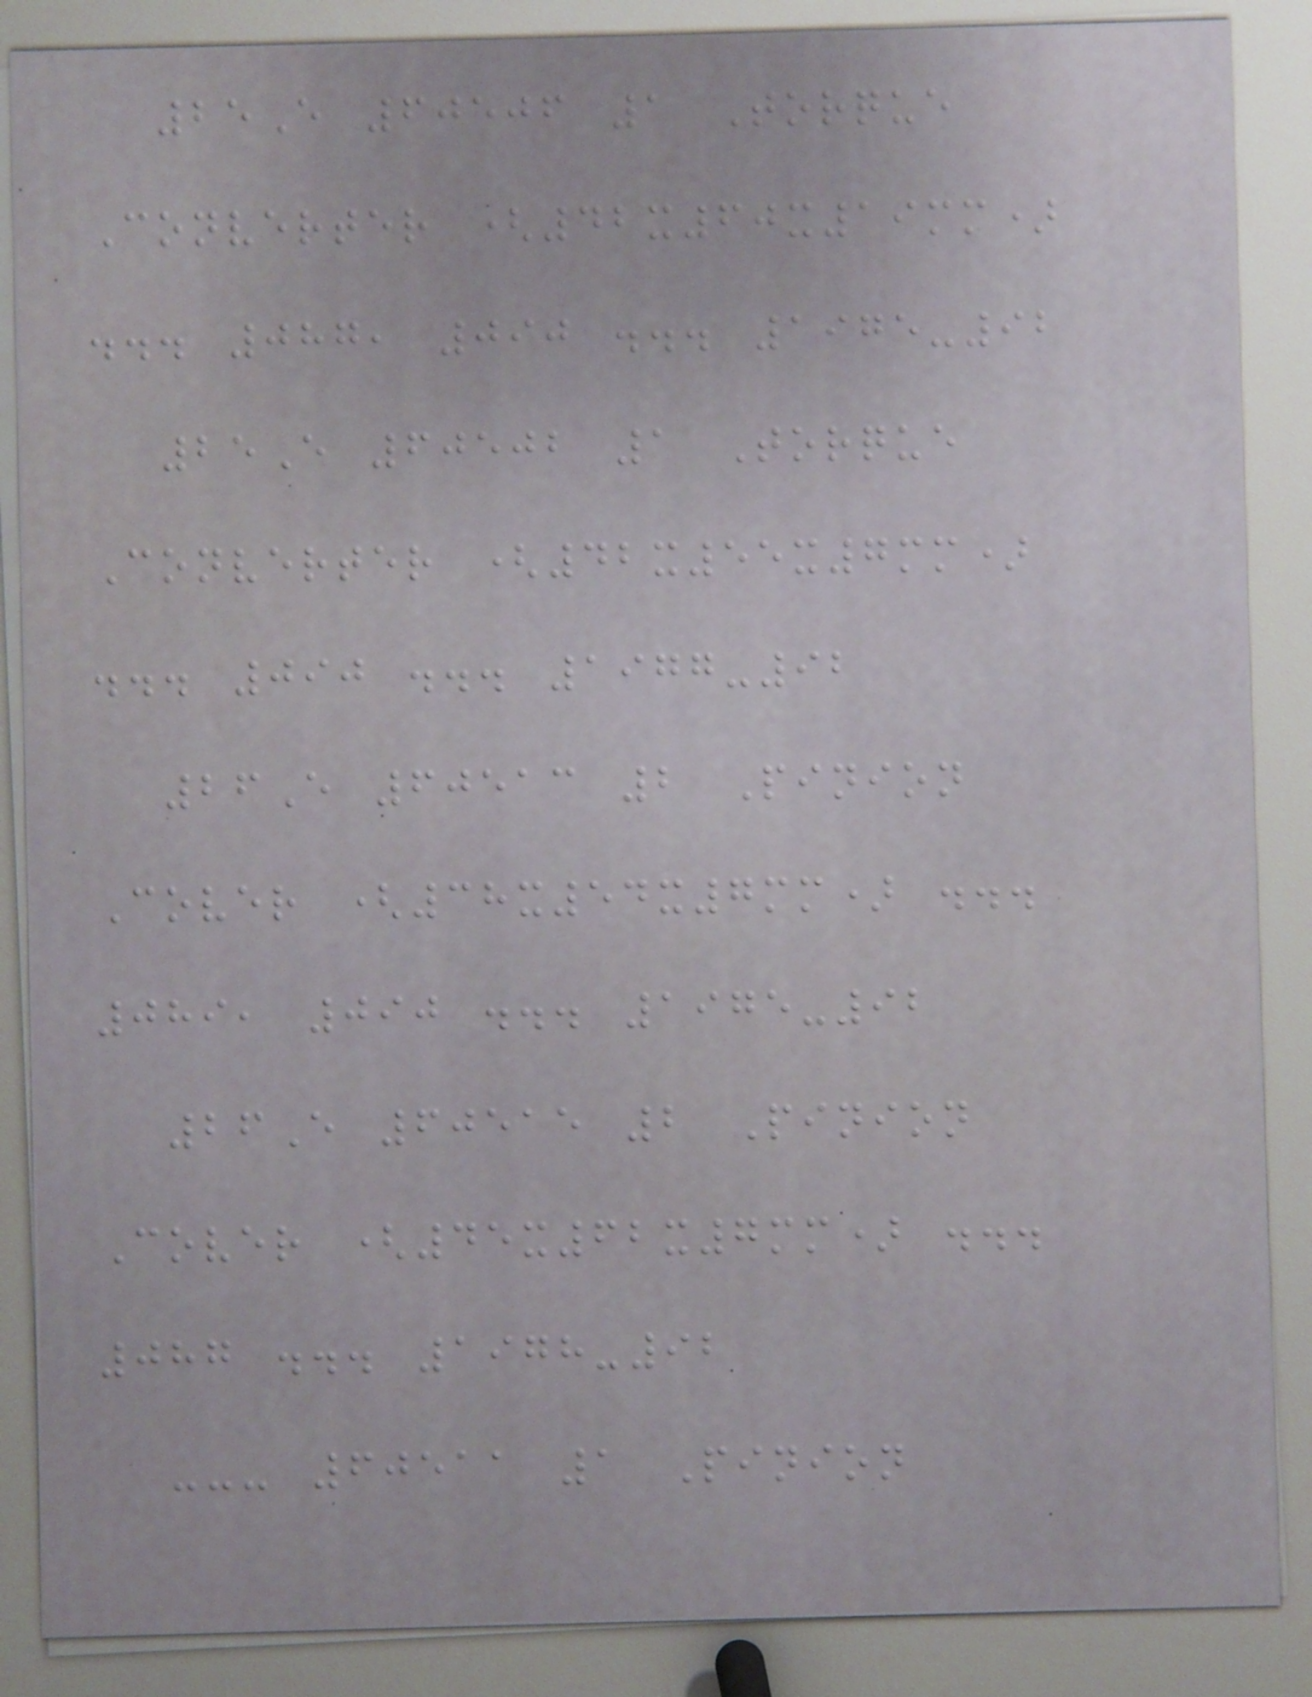25E 60506 1 Torque
Converter (42x60x19mm)
... 087, 090 ... 1975-92
25E 60502 1 Torque
Converter (42x55x7mm)
... 090 ... 1977-92
26E 60513 2 Pinion
Cover (38x54x7mm) ...
089, 090 ... 1975-92
26E 60515 2 Pinion
Cover (45x62x7mm) ...
087 ... 1978-92
--- 60511 1 Pinion
